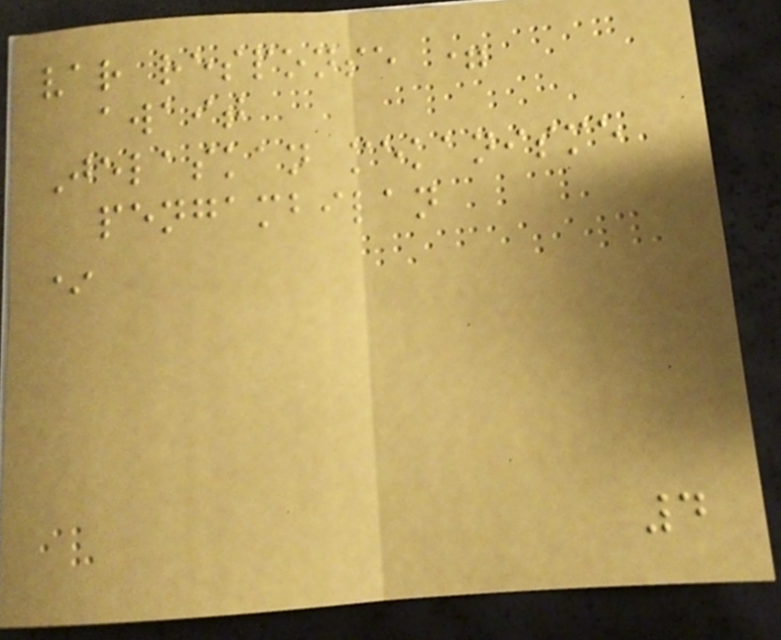var response =
await
Jelaskan mekanisme
pengambilan
*
4
